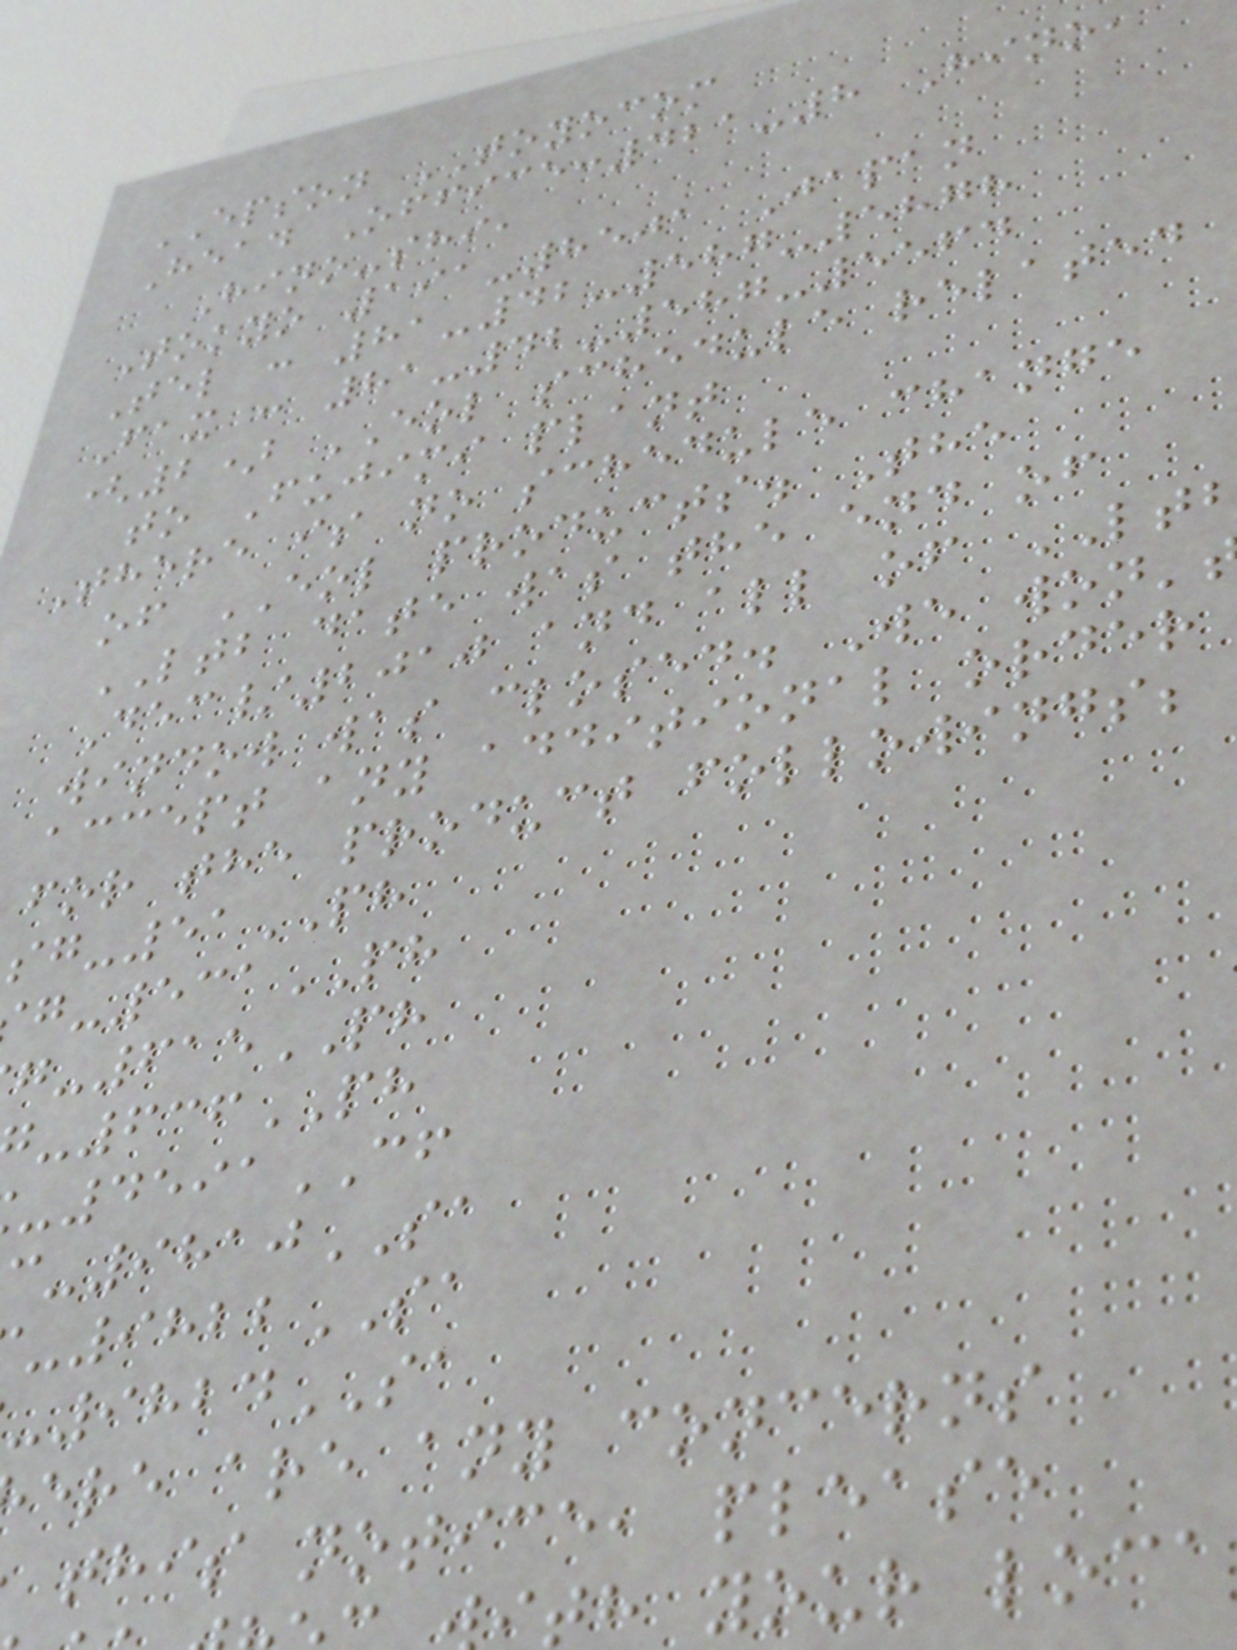EPSON TOYOCOM
Head Office:421-8 Hino,
Hino-shi,
Tokyo 191-8501 Japan
Tel : 81-42-587-5878
Fax : 81-42-587-5564
(2) EOL schedule related
to Fujimi plant
There is no schedule change
of EOL products. The
LTB date was the end of
Dec/2010 and all of LT
window was closed. We won'
accept any additional order
for the product followings;
-51PH
-531PH
-615PH
-636PH
-4591CF
-9810SA
-9822SA
-9824SA
ere are any concerns
this notice, please
th your loca
